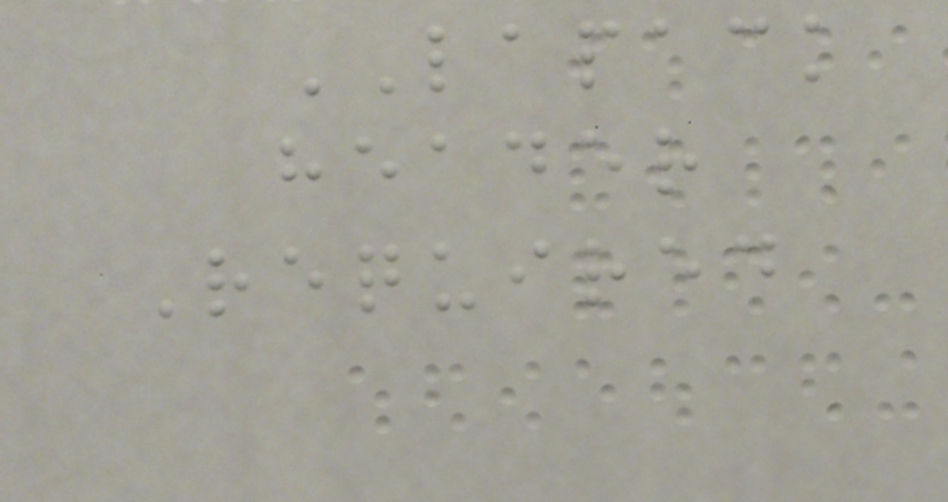LAPACK
header
Required
